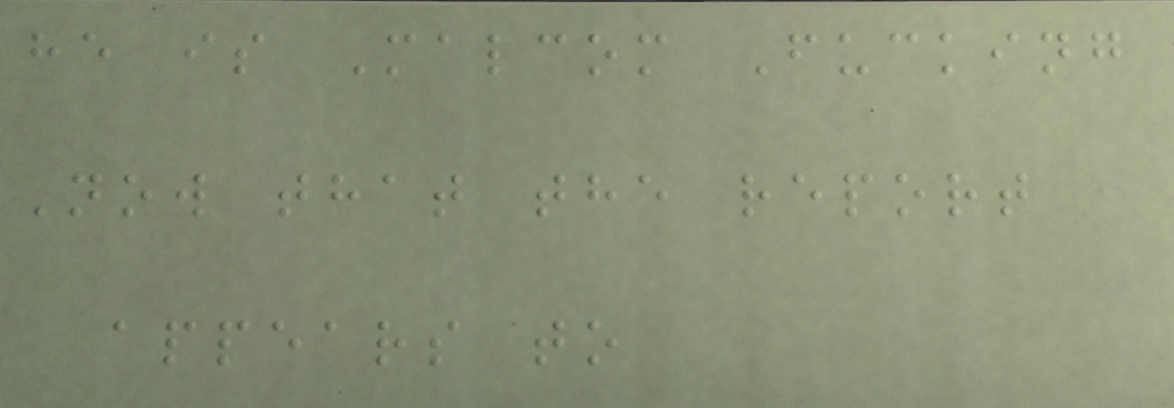he is Malcom Fucking
Now that the report
appears to
